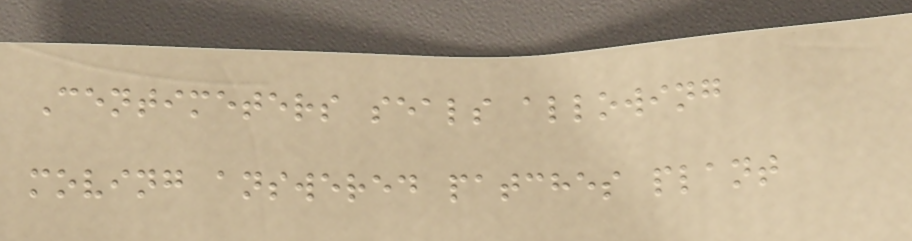Centimeters seals allowing
moving answered patches plant
